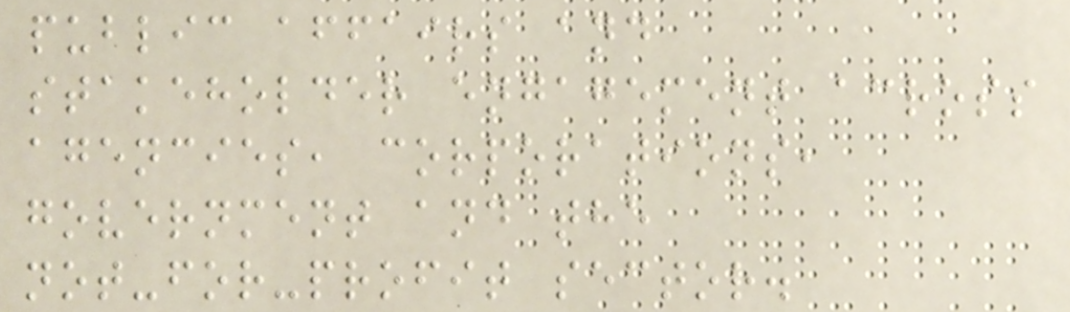public affairs and
stakeholder engagement across
agencies, corporations,
government and the
not-for-profit sector.
